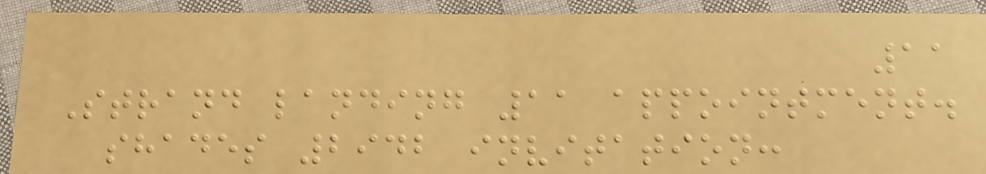11
Strand landing 11 appointment.
shades 2942 invitation:
